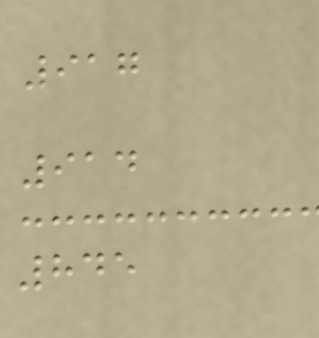917
914
845
